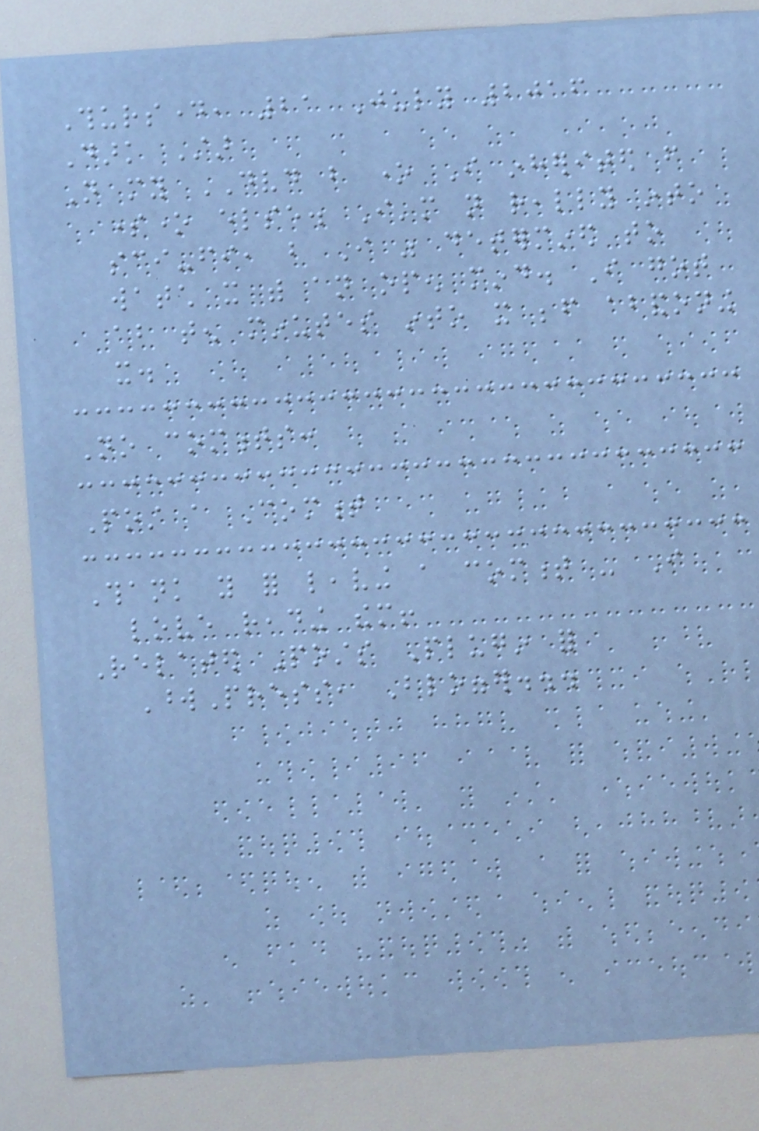Thursday, 21 July 2016
Dark Star
Not my DVD but one I inherited from
someone else. I'm not really into
sci-fi, but I was determined to
watch it with an open mind. I got
about ten minutes into it before abandoning
it.
No comments:
Post a Comment
Thank you for leaving a comment - I
love reading them!
Related Posts Plugin for
WordPress, Blogger...
